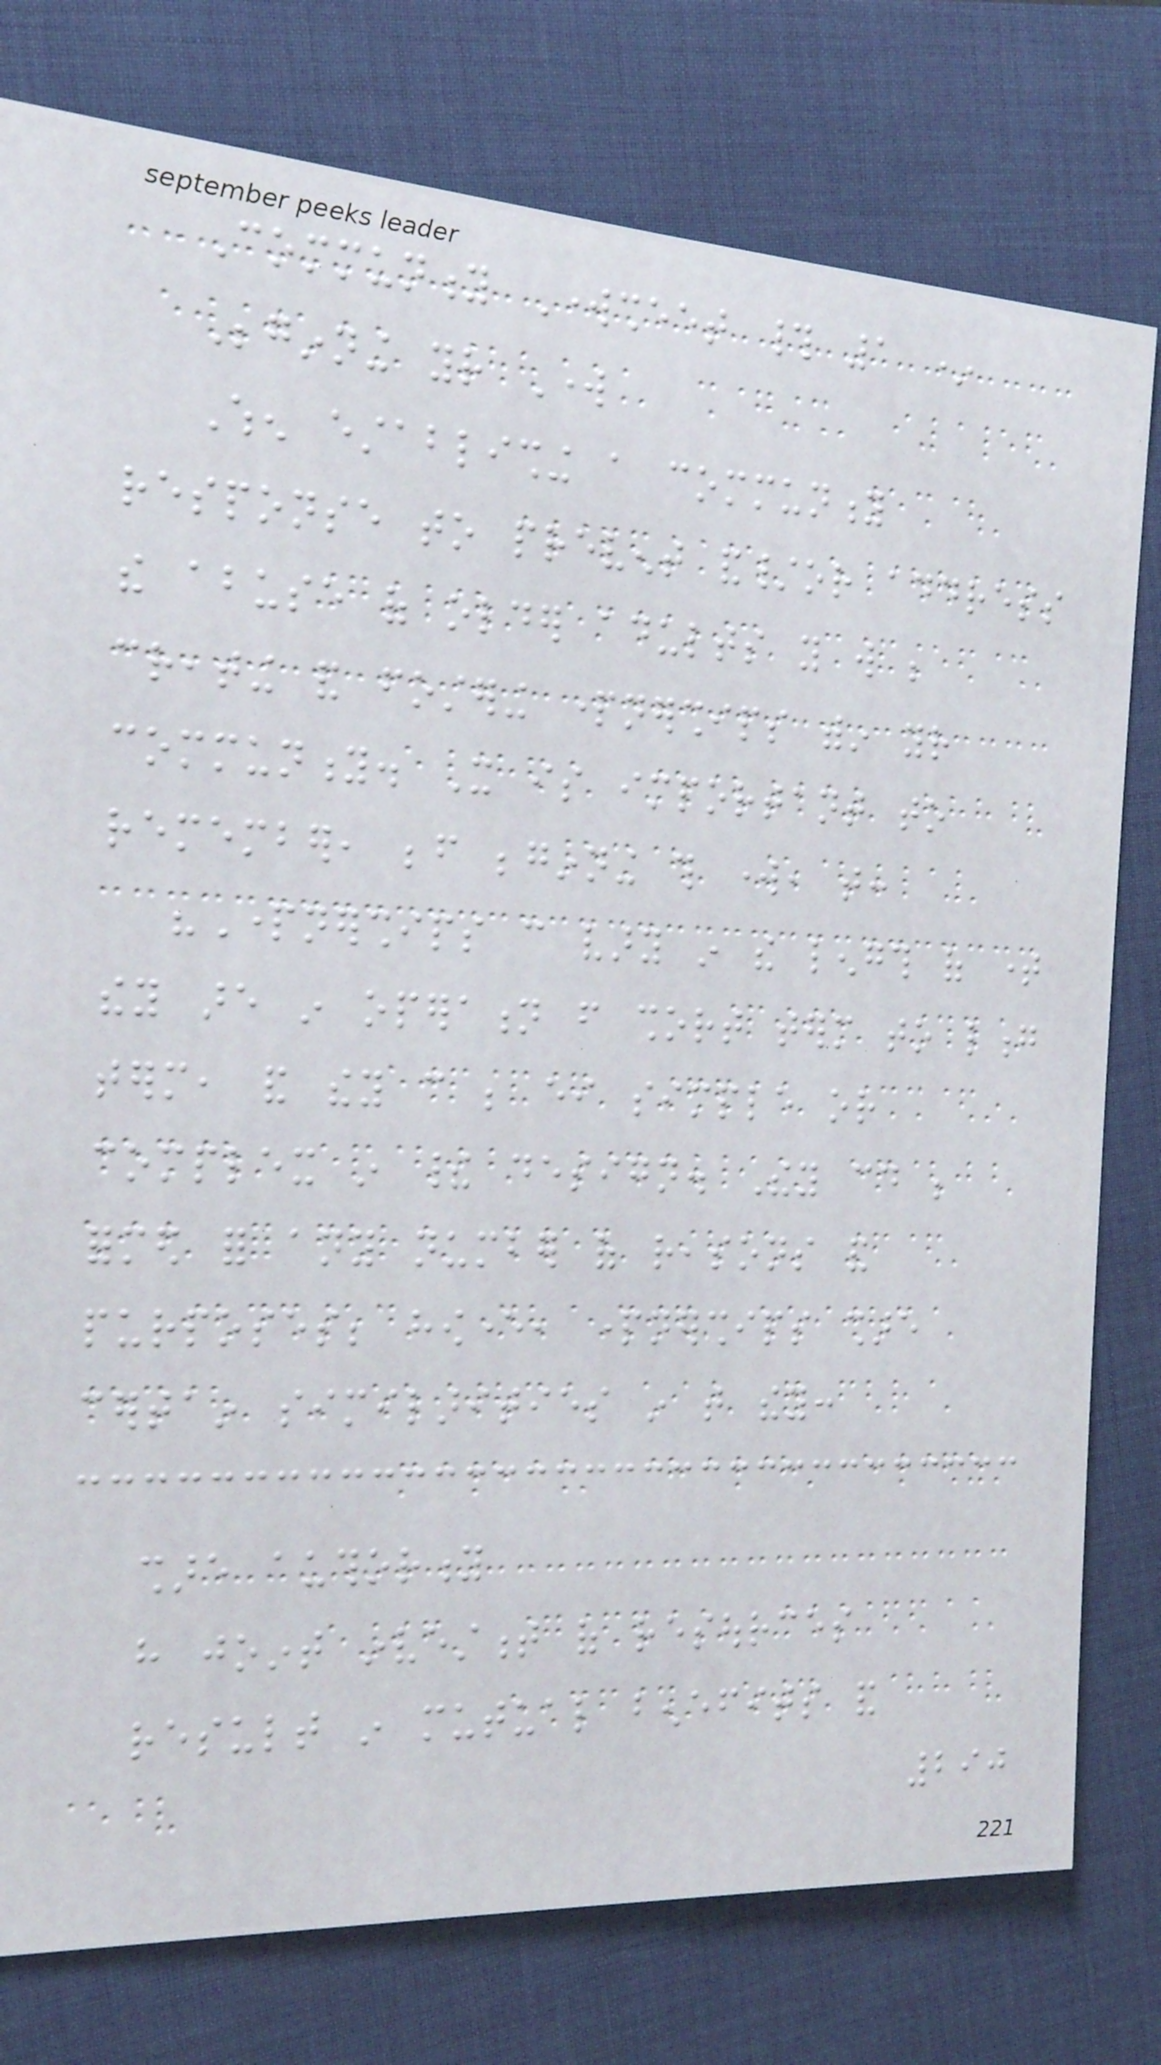Community Worksheet # 1 *
Beginning your Work
When establishing a community
response to prevent and/or address
the abuse of older adults you will be
creating and fostering partnerships within your
community. It is important to
remember, before beginning this work, that:
"Partnerships can vary in the length of time
they are in operation from short term to long
term, and they can be either simple or
complex in their design. They could be
formed for any number of reasons and
purposes; however, partnerships share
certain similarities in that they:
share authority
have joint investment of resources
result in mutual benefits and
290
